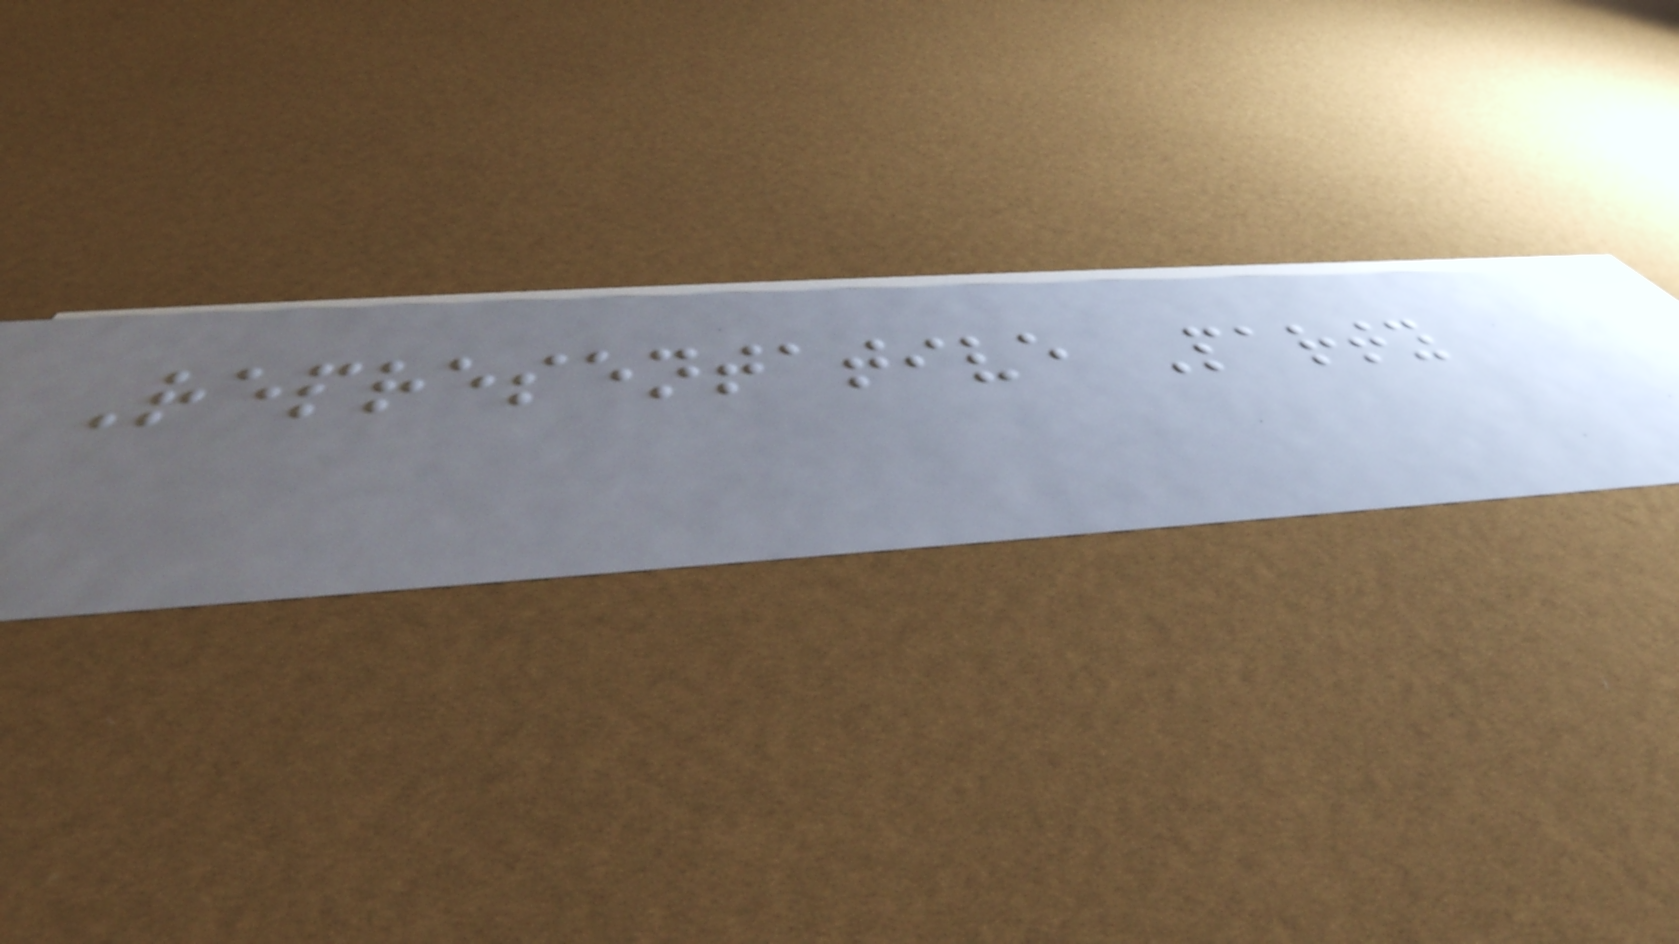Representative Party
